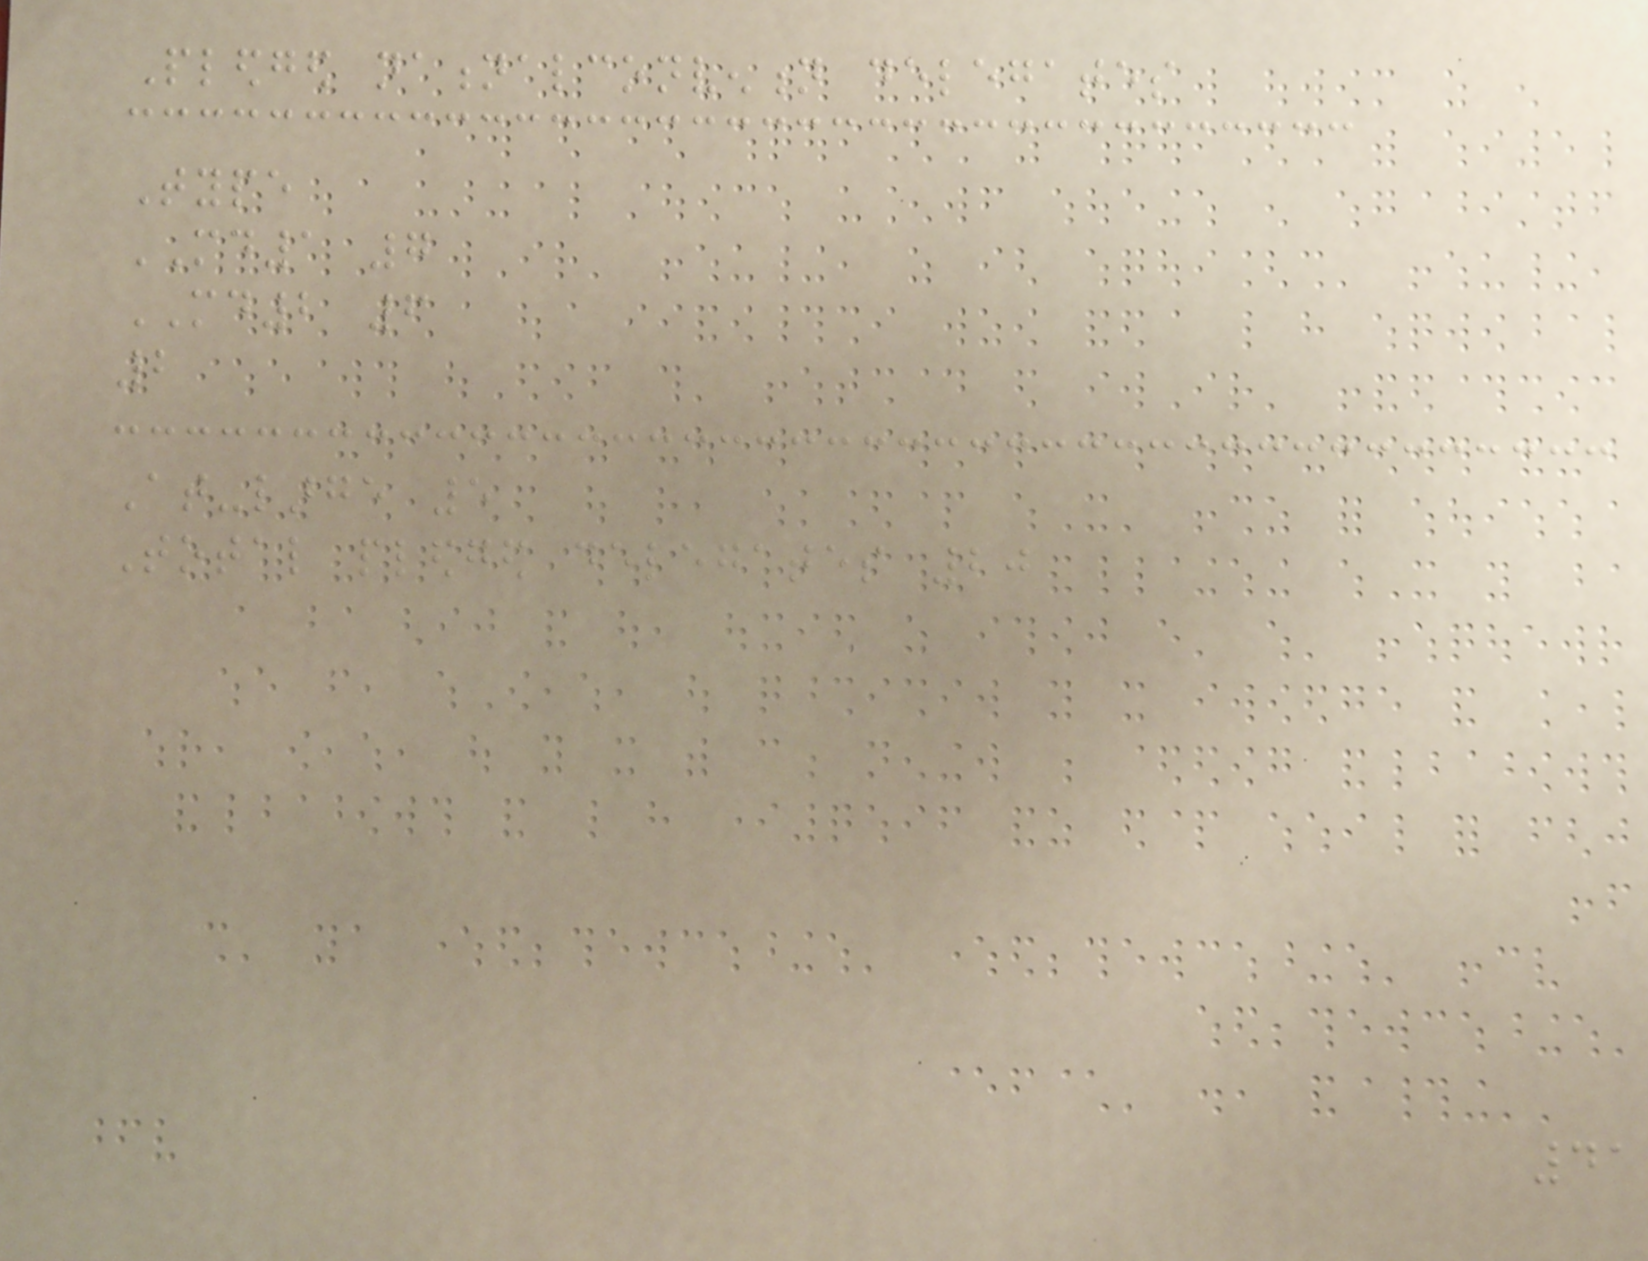Pledged nationalconvention delegates
Type
MD1 7
MD2 6
2
At-large 5
Total pledged delegates 20
41
